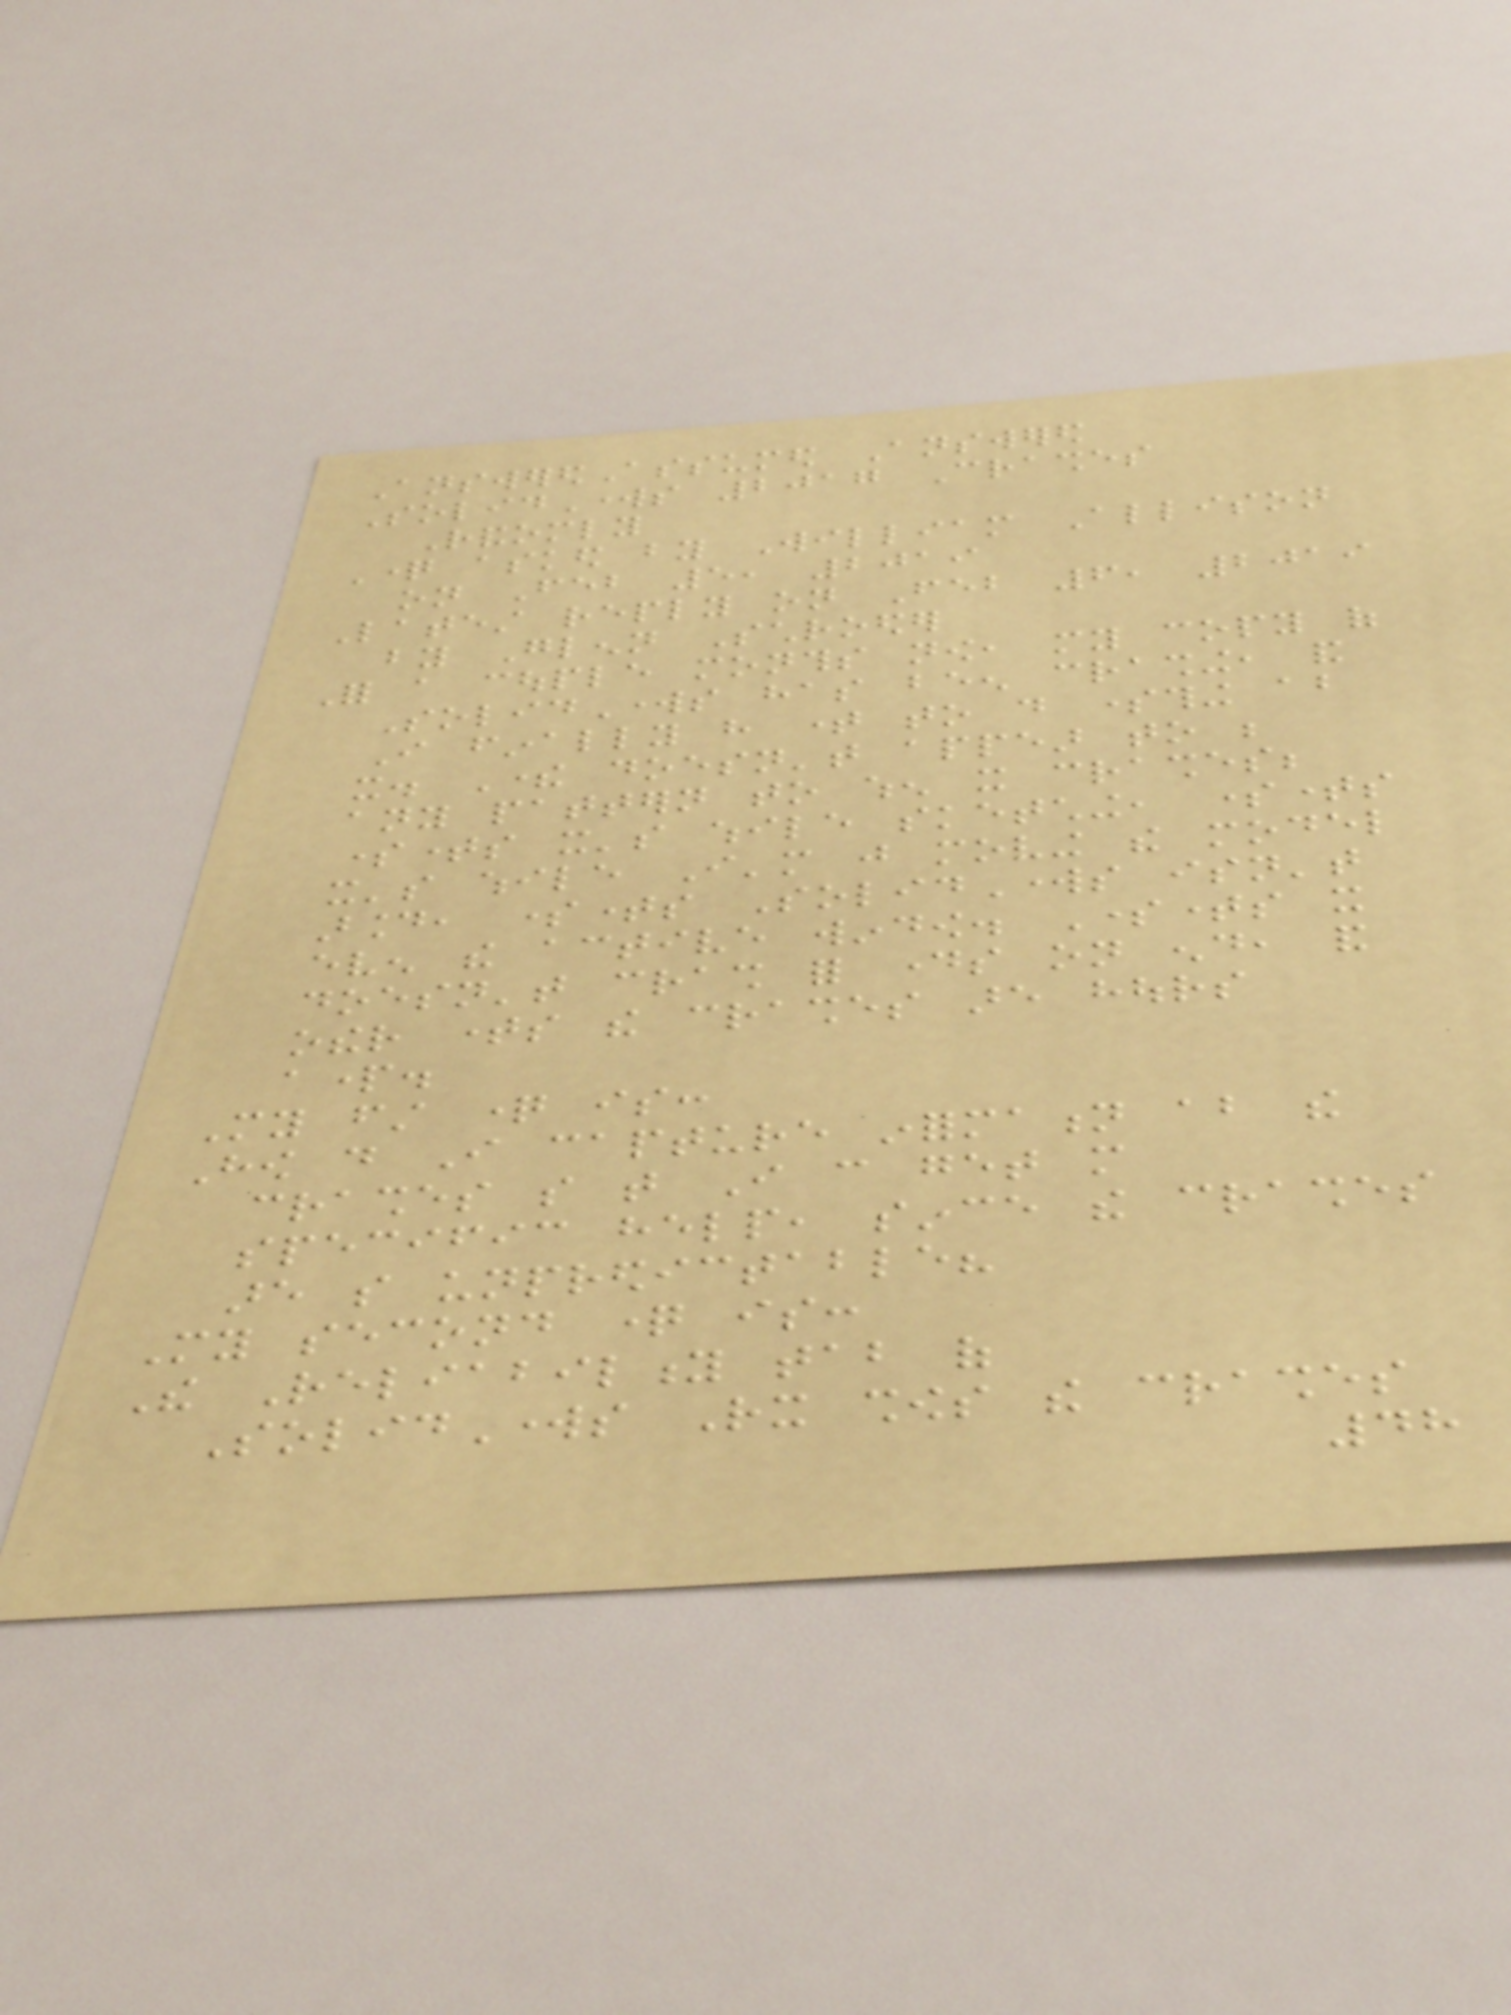AnsweredAssumed Answered
SolidWorks 2017 Crashes
Randomly
Question asked by William Allison
on Feb 5, 2019
Latest reply on Feb 6, 2019
by Glenn Schroeder
For a couple months now, my copy of
SolidWorks has been crashing, and
I finally have time to do something about
it. There doesn't appear to be
any pattern to when it crashes;
sometimes it's while sketching, sometimes
it's while I'm just moving the model
around, sometimes SolidWorks isn't
even the active window. Sometimes it
doesn't crash for days on end, and
other times the crashes are hours
apart.
My first question is:
How do I capture information about the
crashes so that I can get more
specific help, since the crashes
are so unpredictable?
My second question is:
The Reliability tab of
SolidWorks Rx shows the crashes
48
